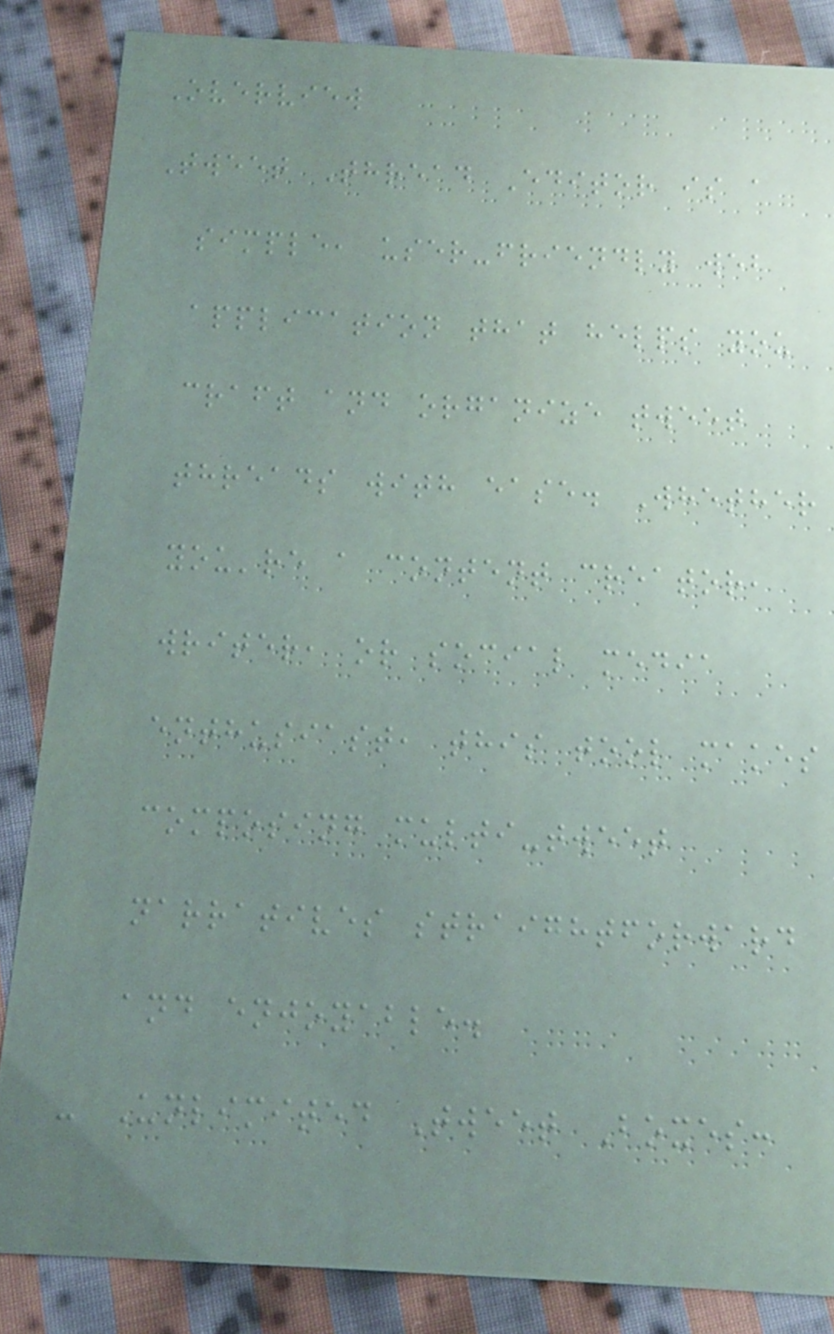Overview
Tweet Thread Editor is a
simple, user-friendly web
application that helps you
craft and organize tweet
threads with ease. Whether
you're a content creator,
writer, or social media
enthusiast, this tool makes
composing multi-tweet
narratives straightforward
and enjoyable.
- Unlimited Tweet Boxes:
